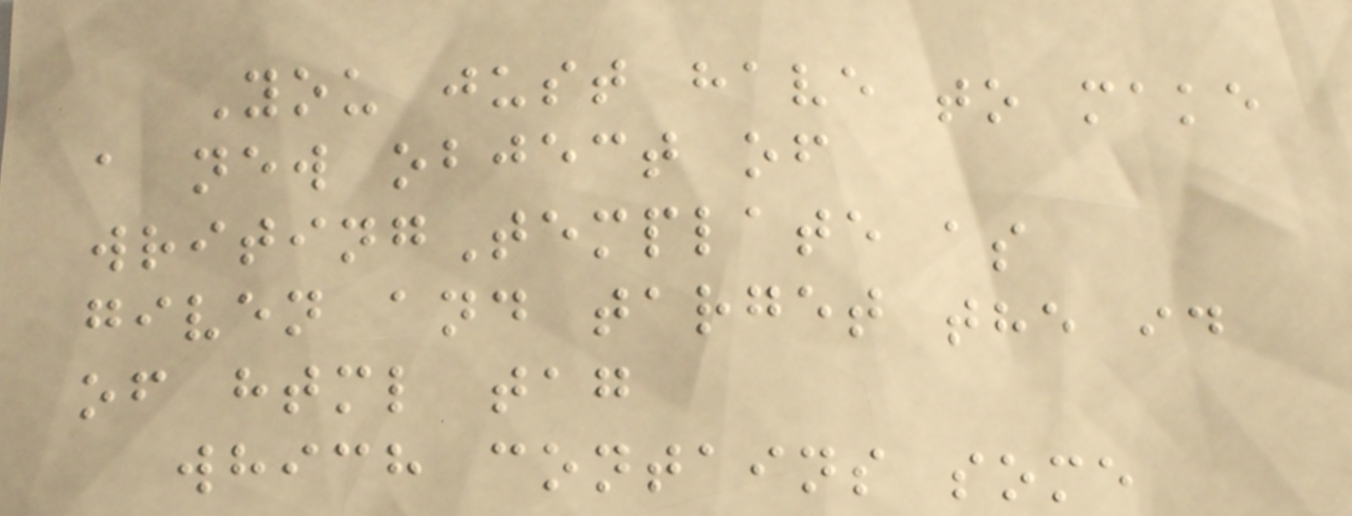You just have to make
a new object of
writingTemplate as
given and target the id
of html tag
which contains some
